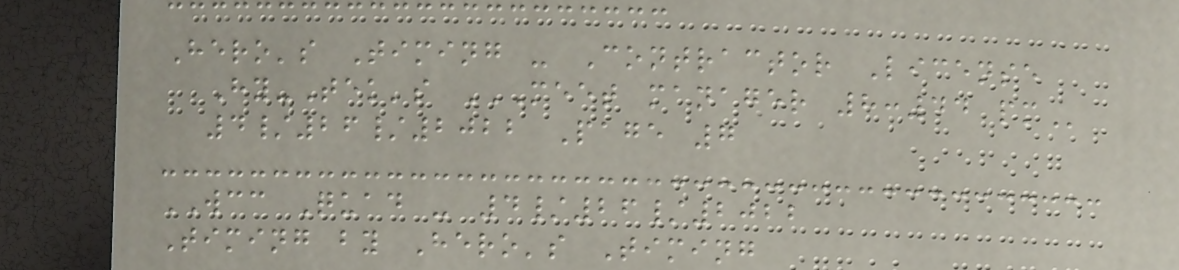Hero's Timing - Contractor License
Hy-Tek's MEET MANAGER 8:44 PM
4/26/2022 Page 7
WCC Quad - 4/26/2022
Timing by Hero's Timing
